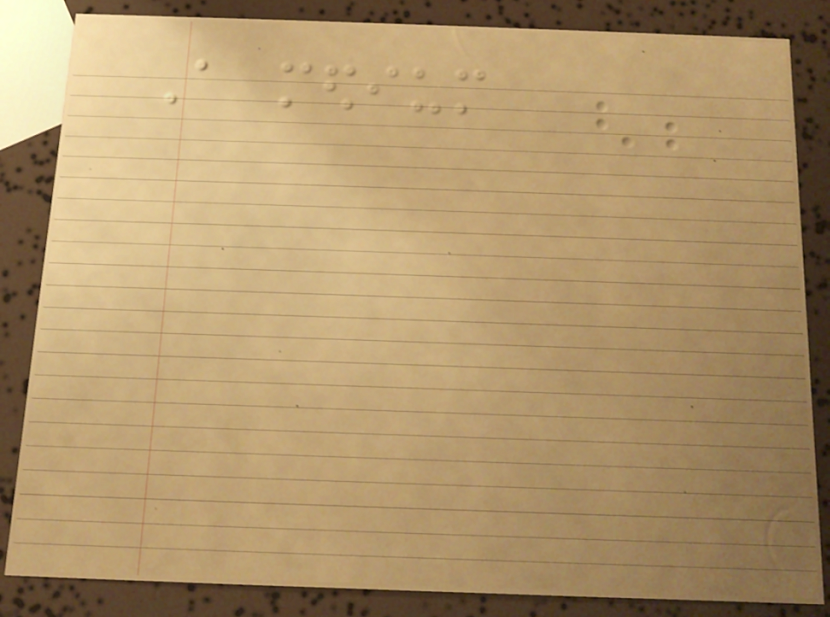A medium
